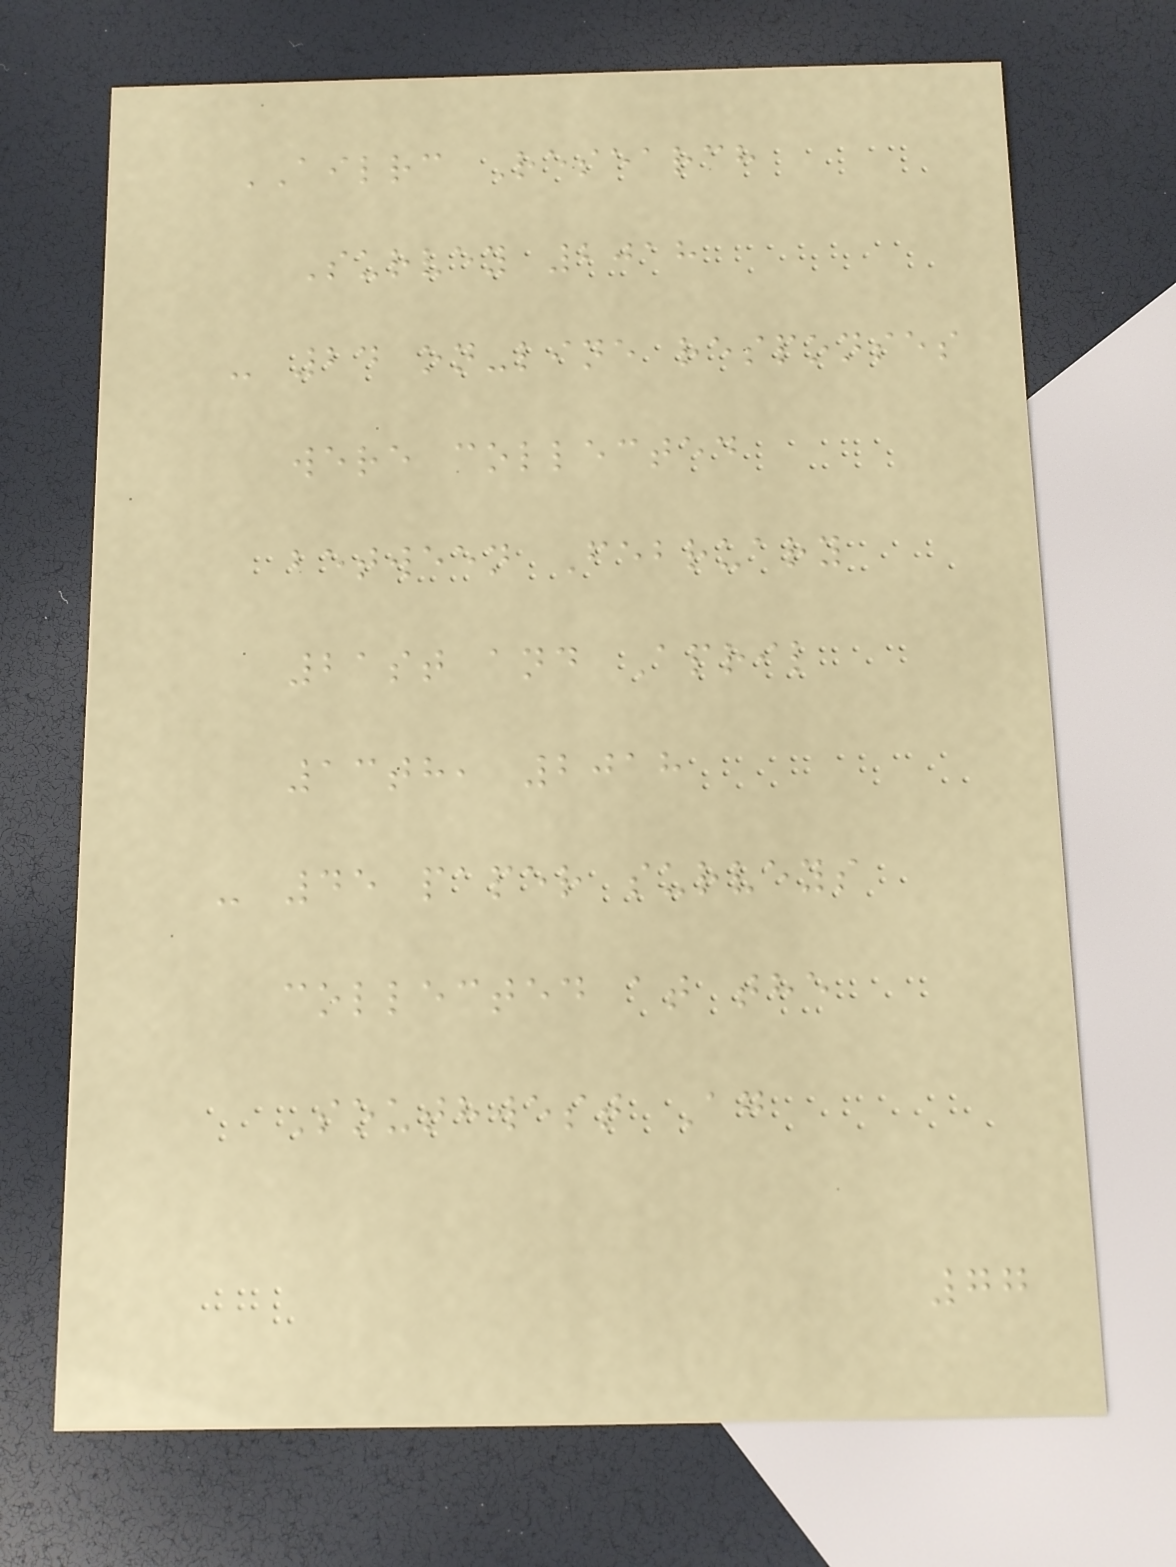AILRC Research
Survey 2018
- 24 on-line responses
were collected
between February
21st and April
13th, 2018
- 45 paper surveys
collected at the
Southwest Ag
77
